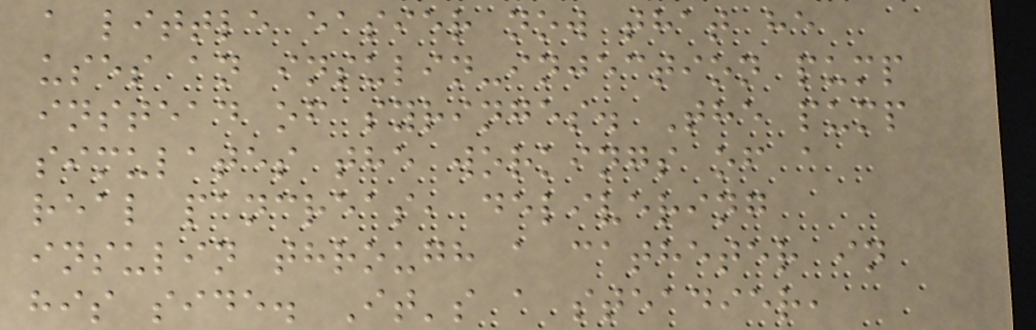a little easier now that he
uses an insulin-injection pump
instead of syringes. The pump
simulates the workings of a
real pancreas, delivering
insulin through a catheter in
his side. It's a steadier,
